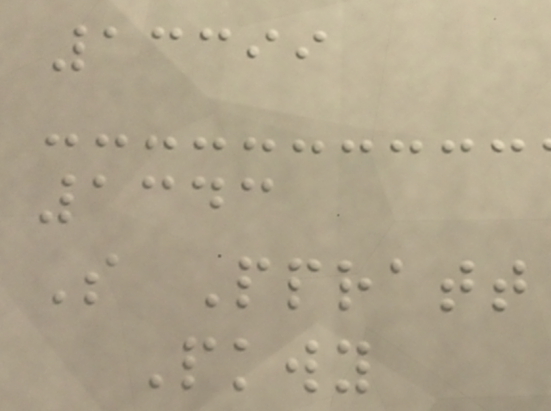13399
1343
S Ppratt
Pkwy
